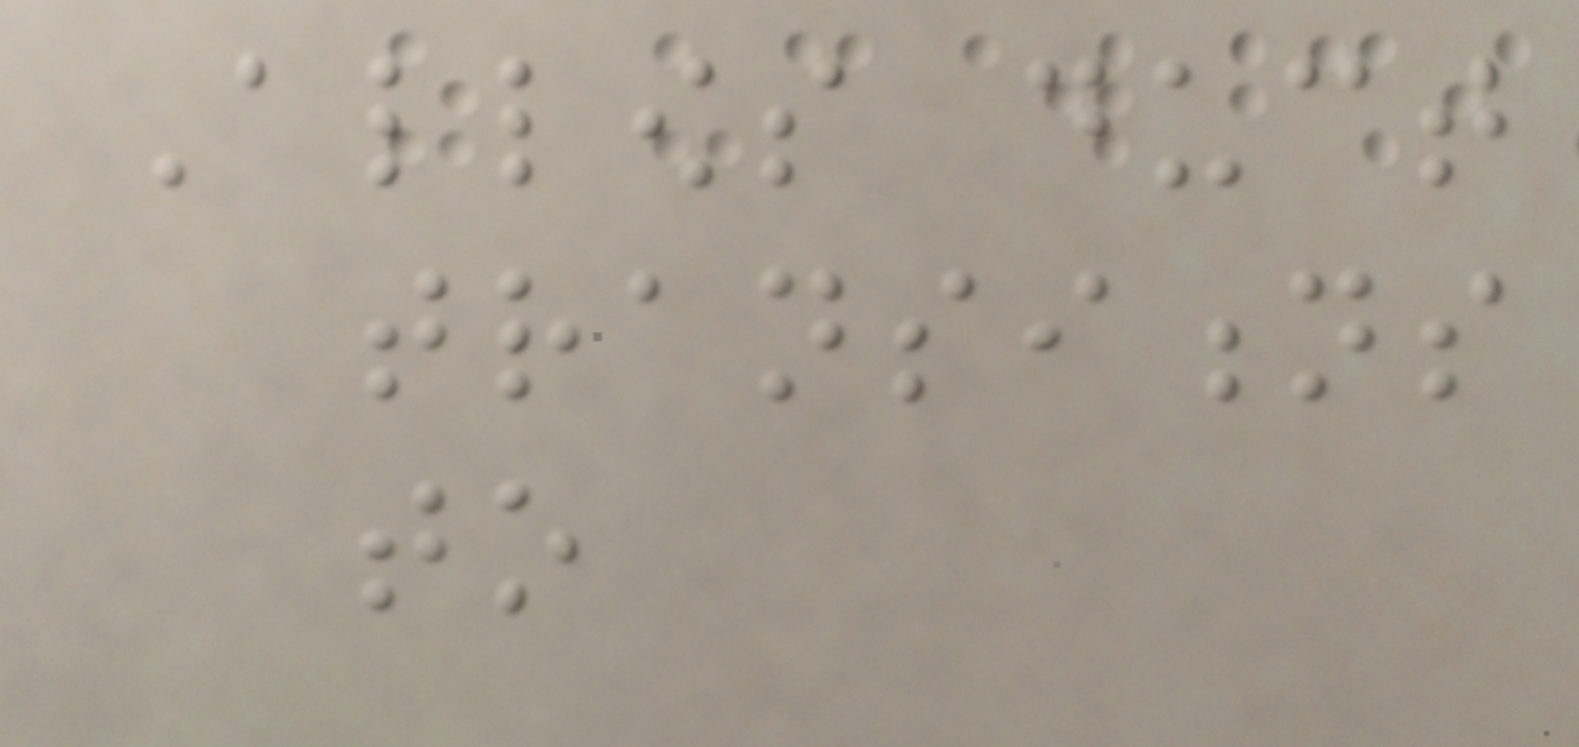Allows duct
transitions
to
